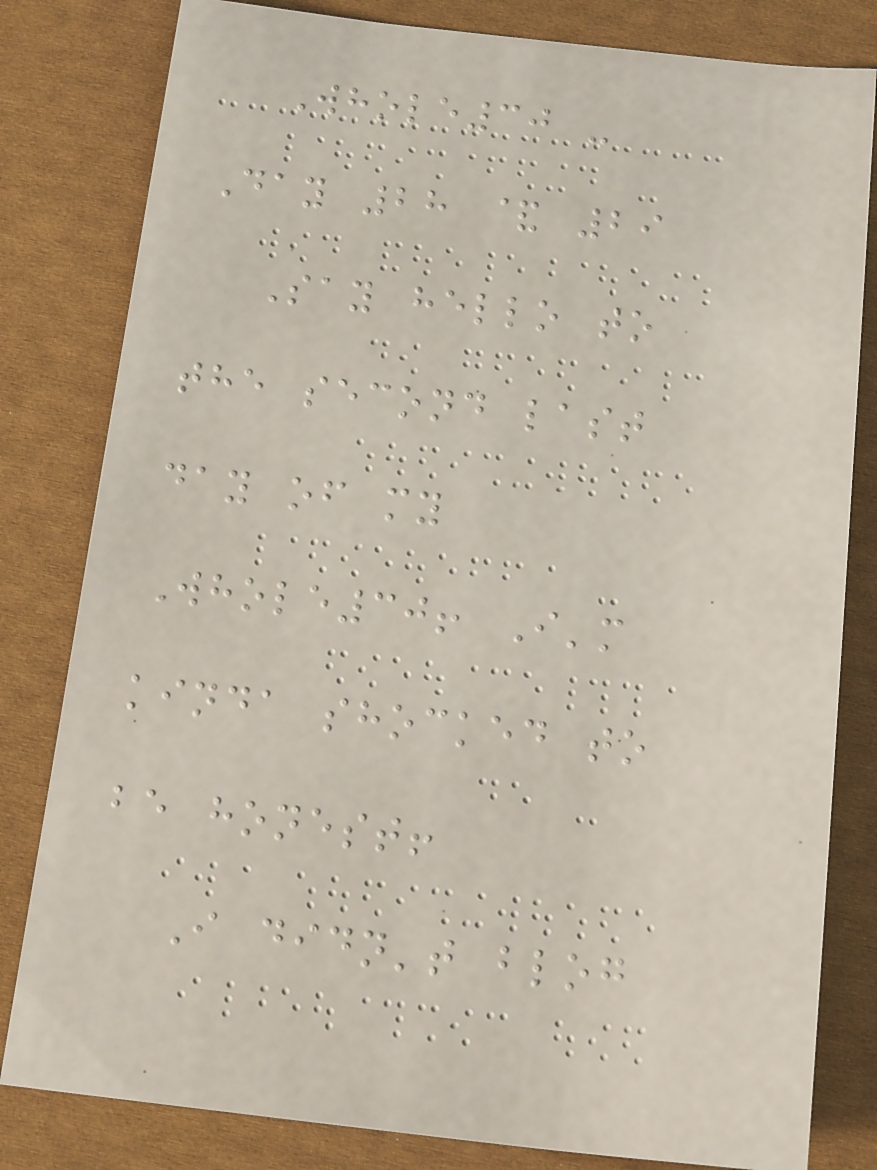Whole30 -
Day 28 & 29
Say hello to
the second last
day of my
Whole30! I'm
kinda shocked to
be honest!
I didn't blog
